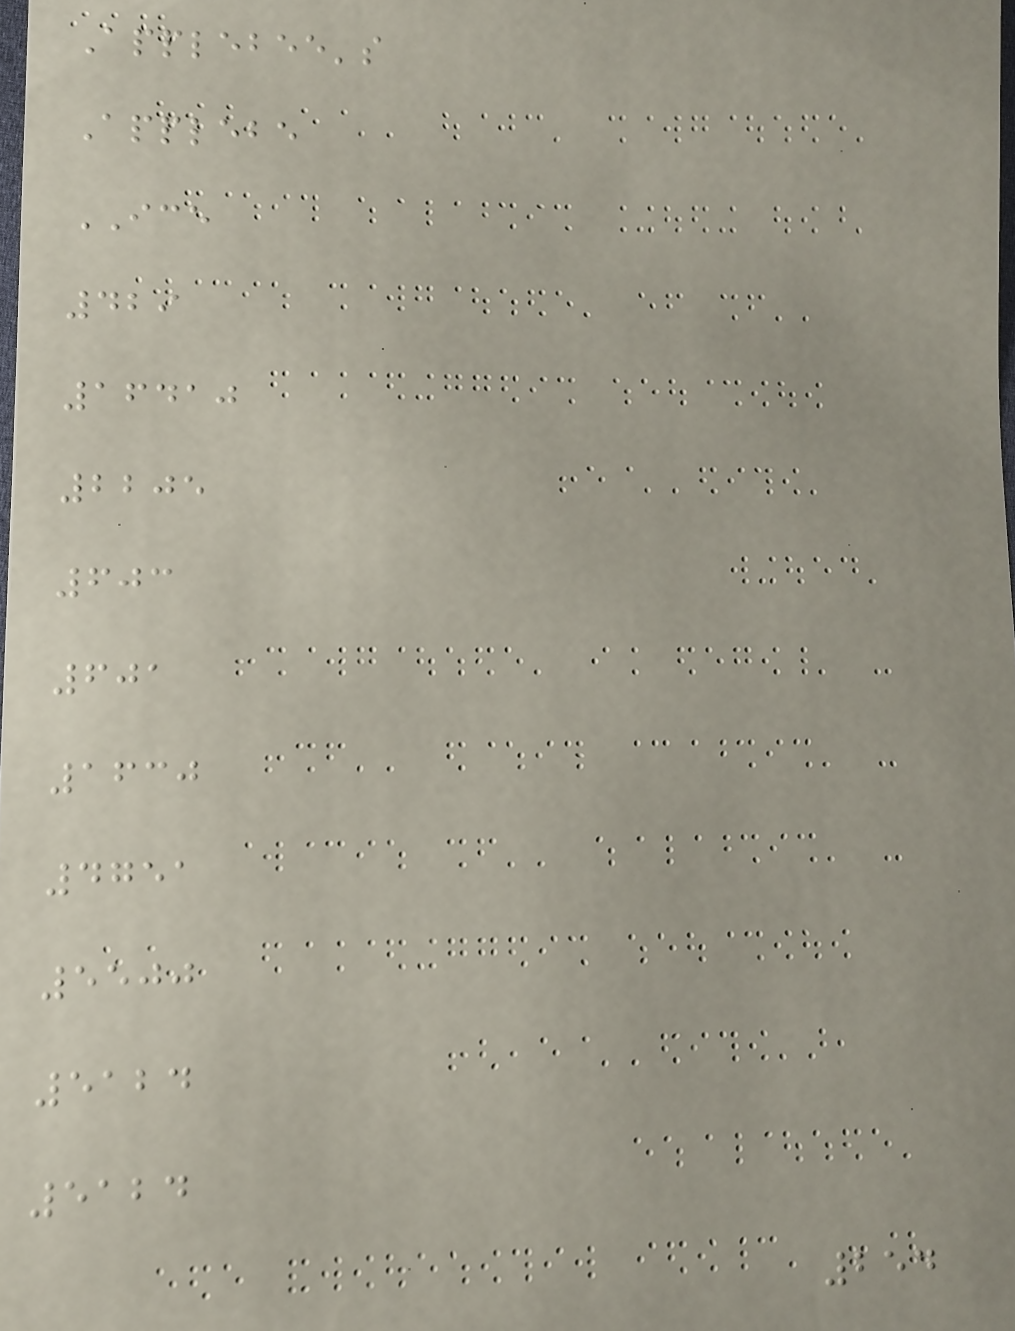Applebee's
Applebe
ICE
429
16410
2205
603
601
1630
4751
5500
5124
5124
254
